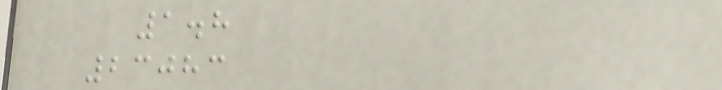1.8
23083
